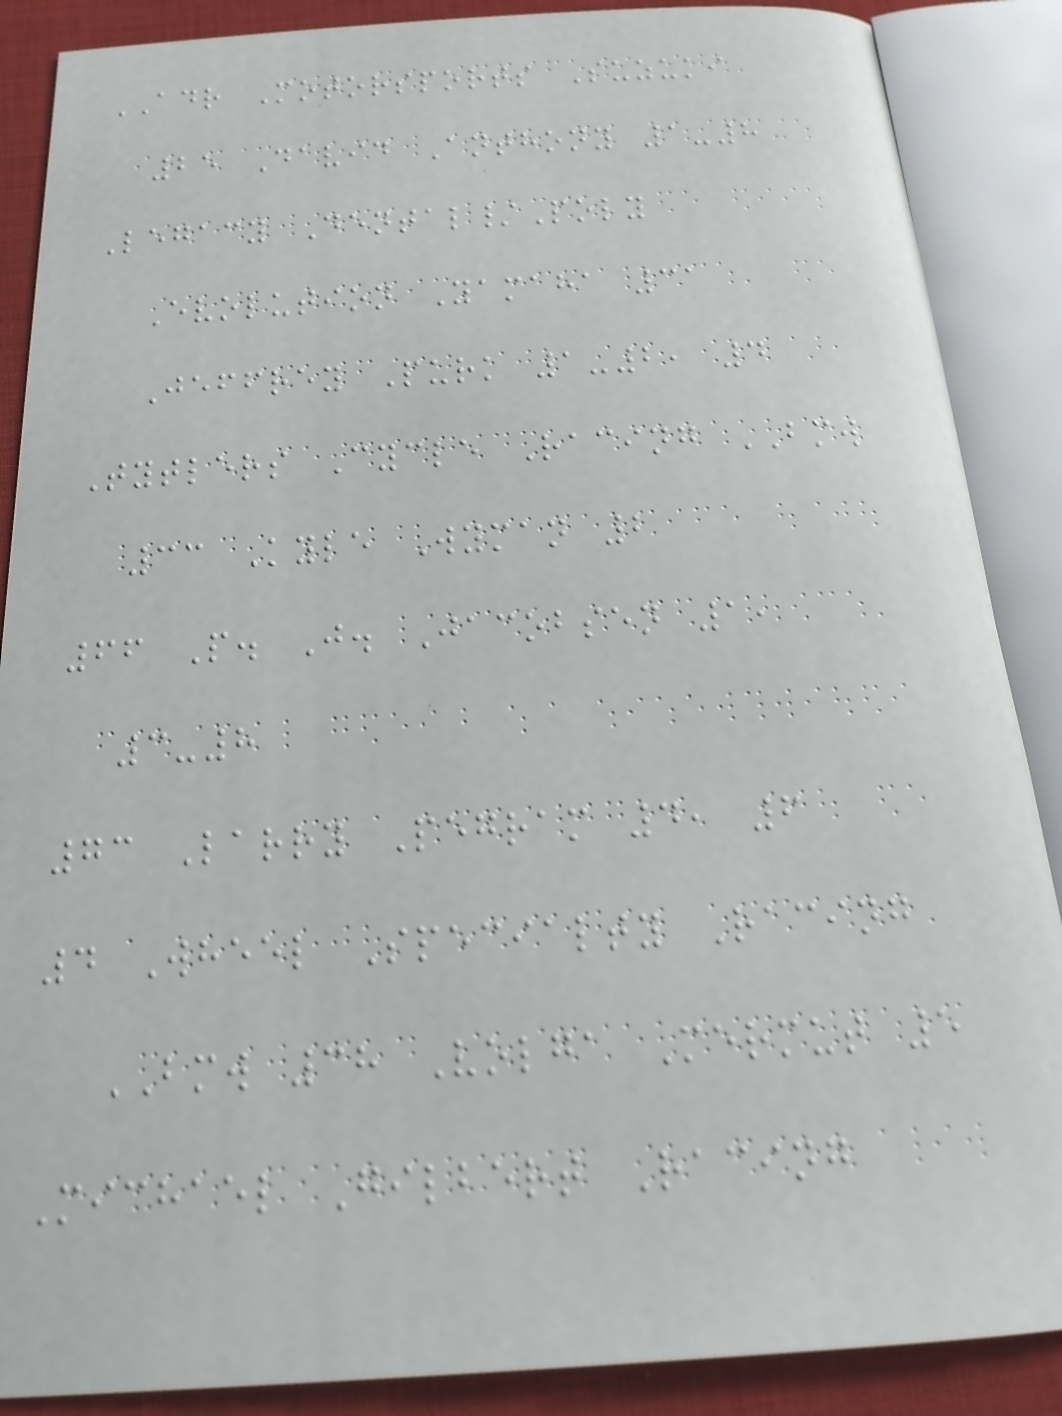ADR Motorsports Suzuki
25 David Anthony 1-8
Legacy Dental/Poly
Evolution Yamaha 31
Jeffrey Purk 1-2, 4
Tytlers Cycle Racing BMW
33 Kyle Wyman 2
66 P. J. Jacobsen 1,
3-8
73 Larry Pegram 4, 6
4 Wheel Specialty Racing
BMW 38 Volga Mermut 5
Michael Gilbert Racing
